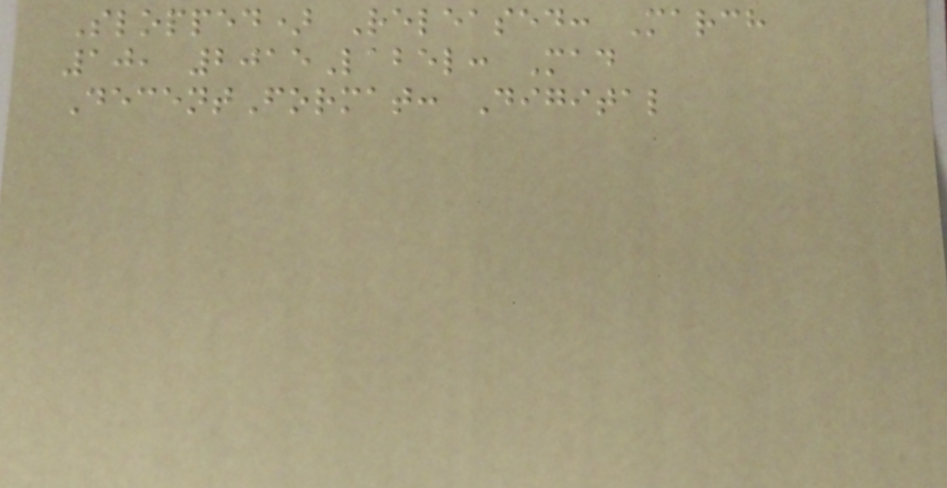Slopped) Released: March
10, 2015Label: Mad
DecentFormat: Digital
